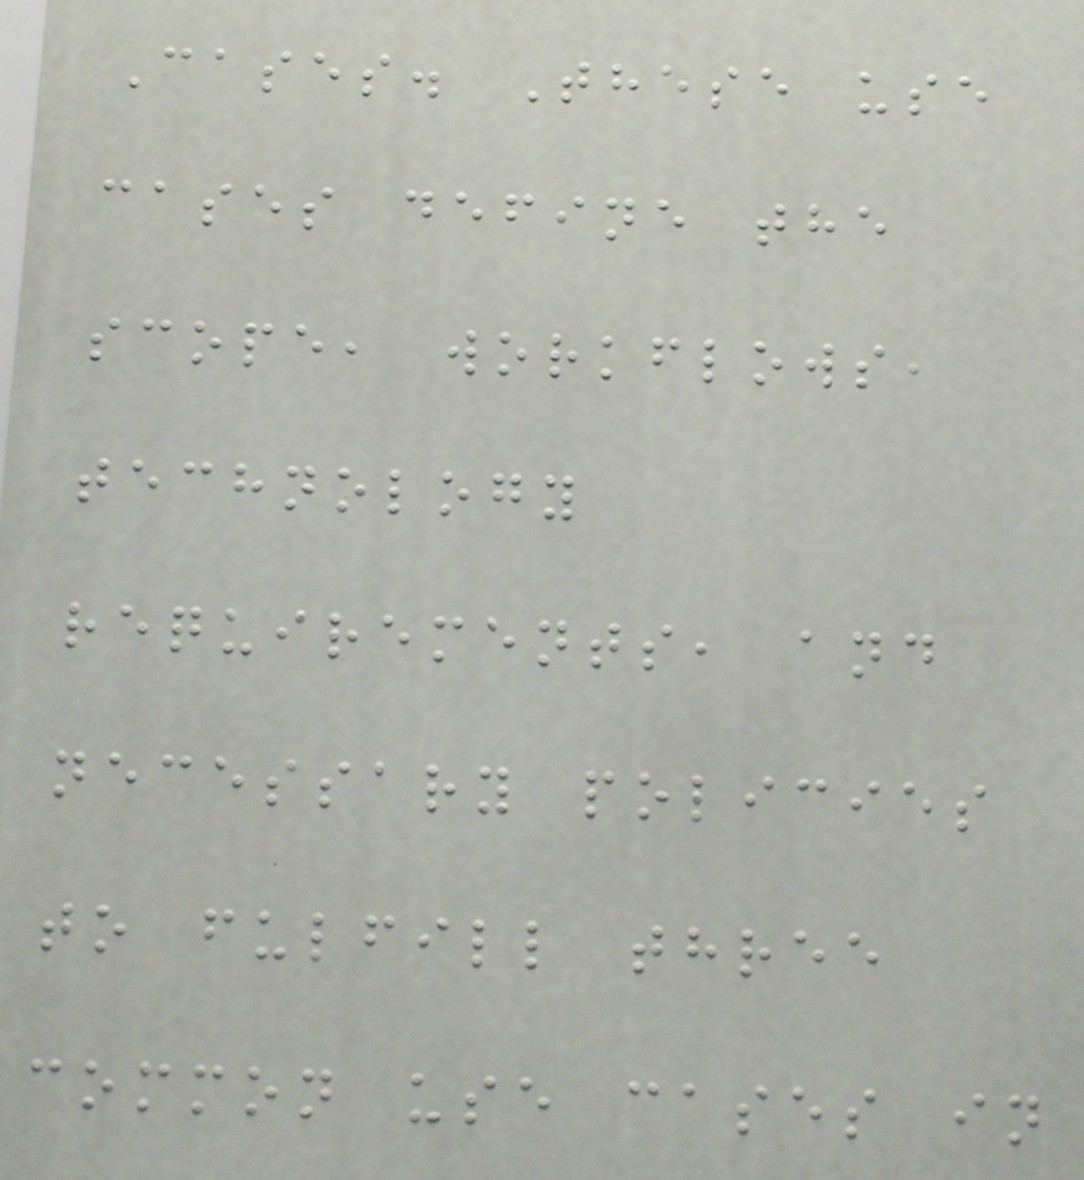Cases. These use
cases define the
scope, workflows,
technology
requirements, and
necessary policies
to fulfill three
common use cases in
